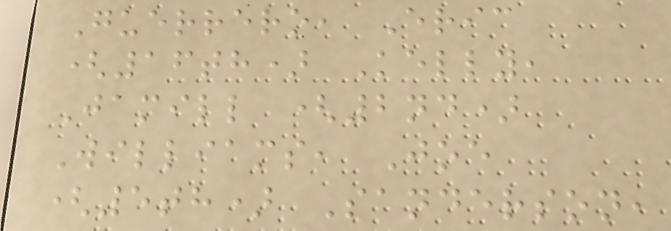Guerrero, Eric
(16th) Kelly,
Jamill (2nd)
Williams, Joe
(5th) Sanderson,
